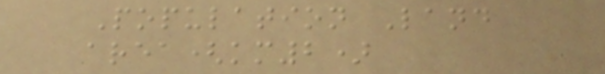Population Land
area(km2)
